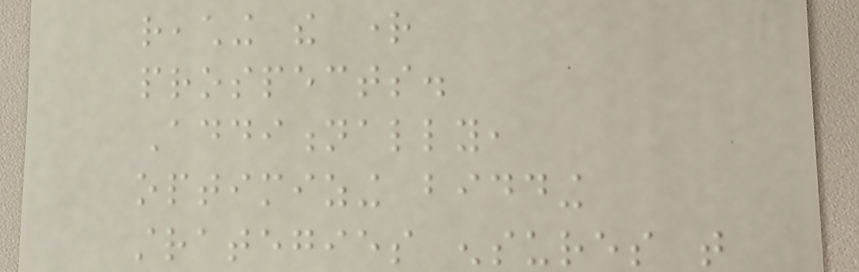reaching the right
prospects.
Additionally,
optimizing bidding
strategies ensures that
